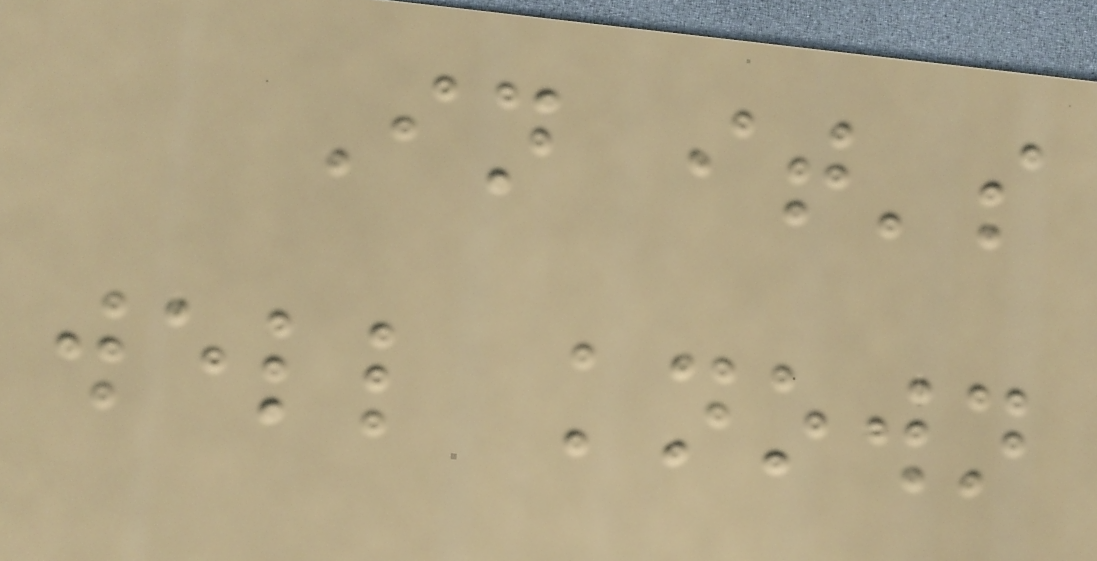In it's
well known
